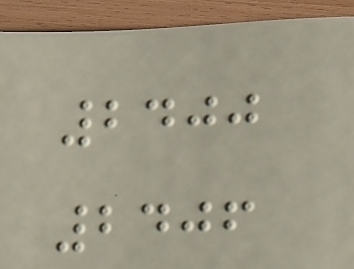2400
2406
